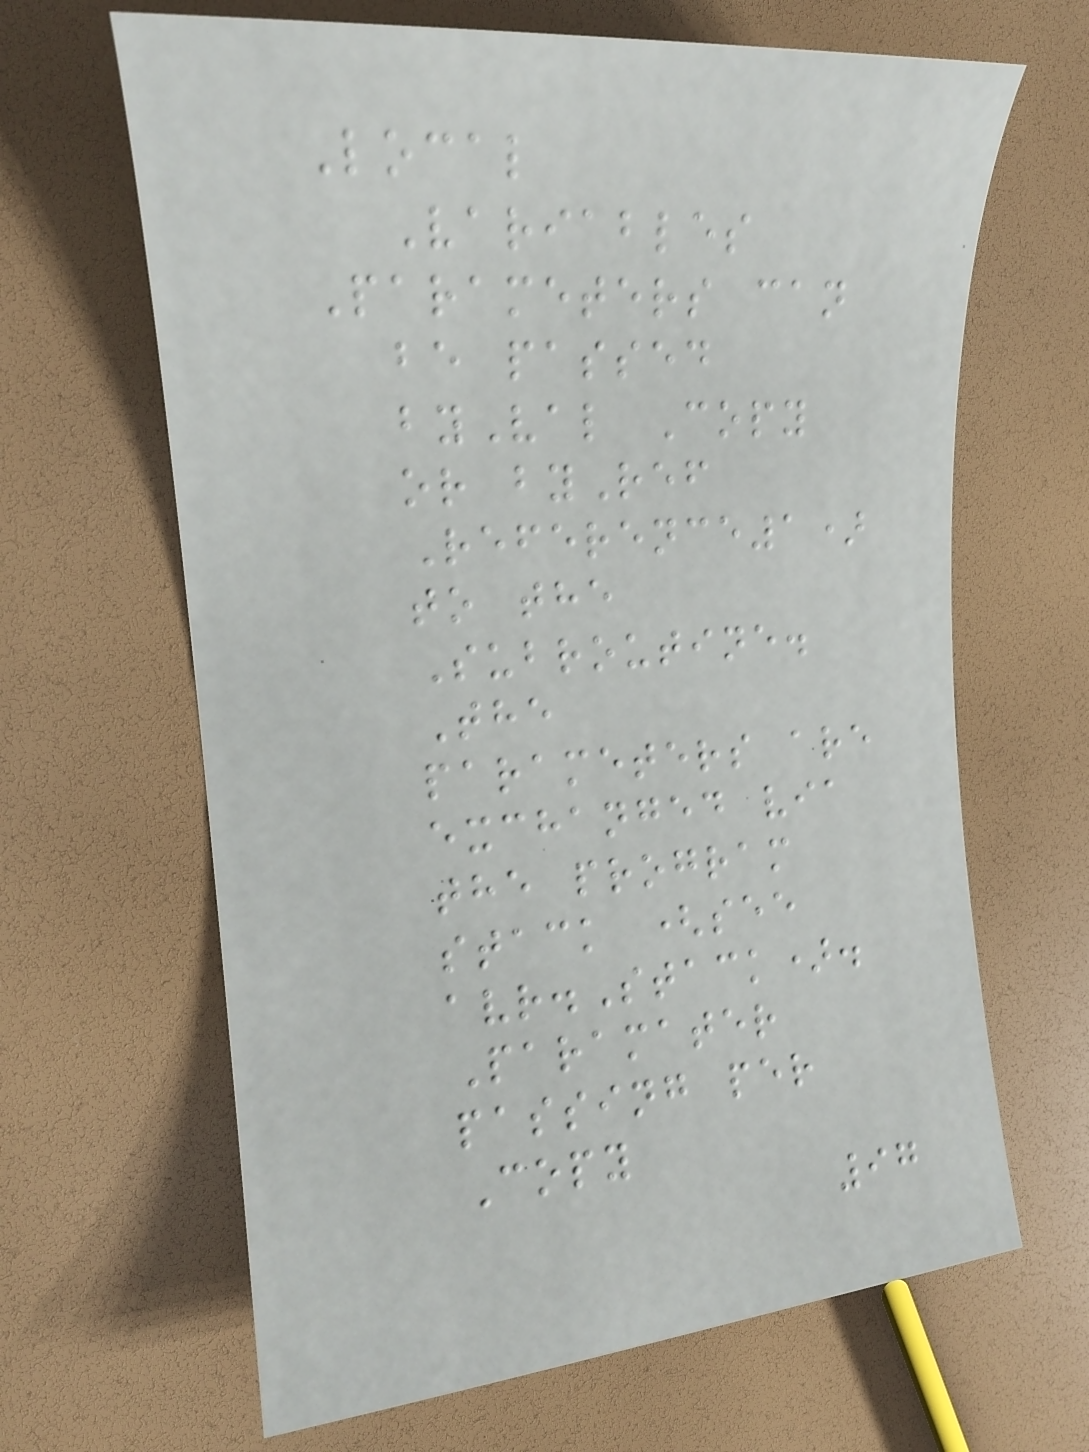Local
Variables
Parameters can
be passed
byVal Copy
or byRef
Reference1)
to the
Subroutine.
The
parameters are
exchanged via
the program
stack (see
avr.Stack).
Paramater
passing per
Copy
97
